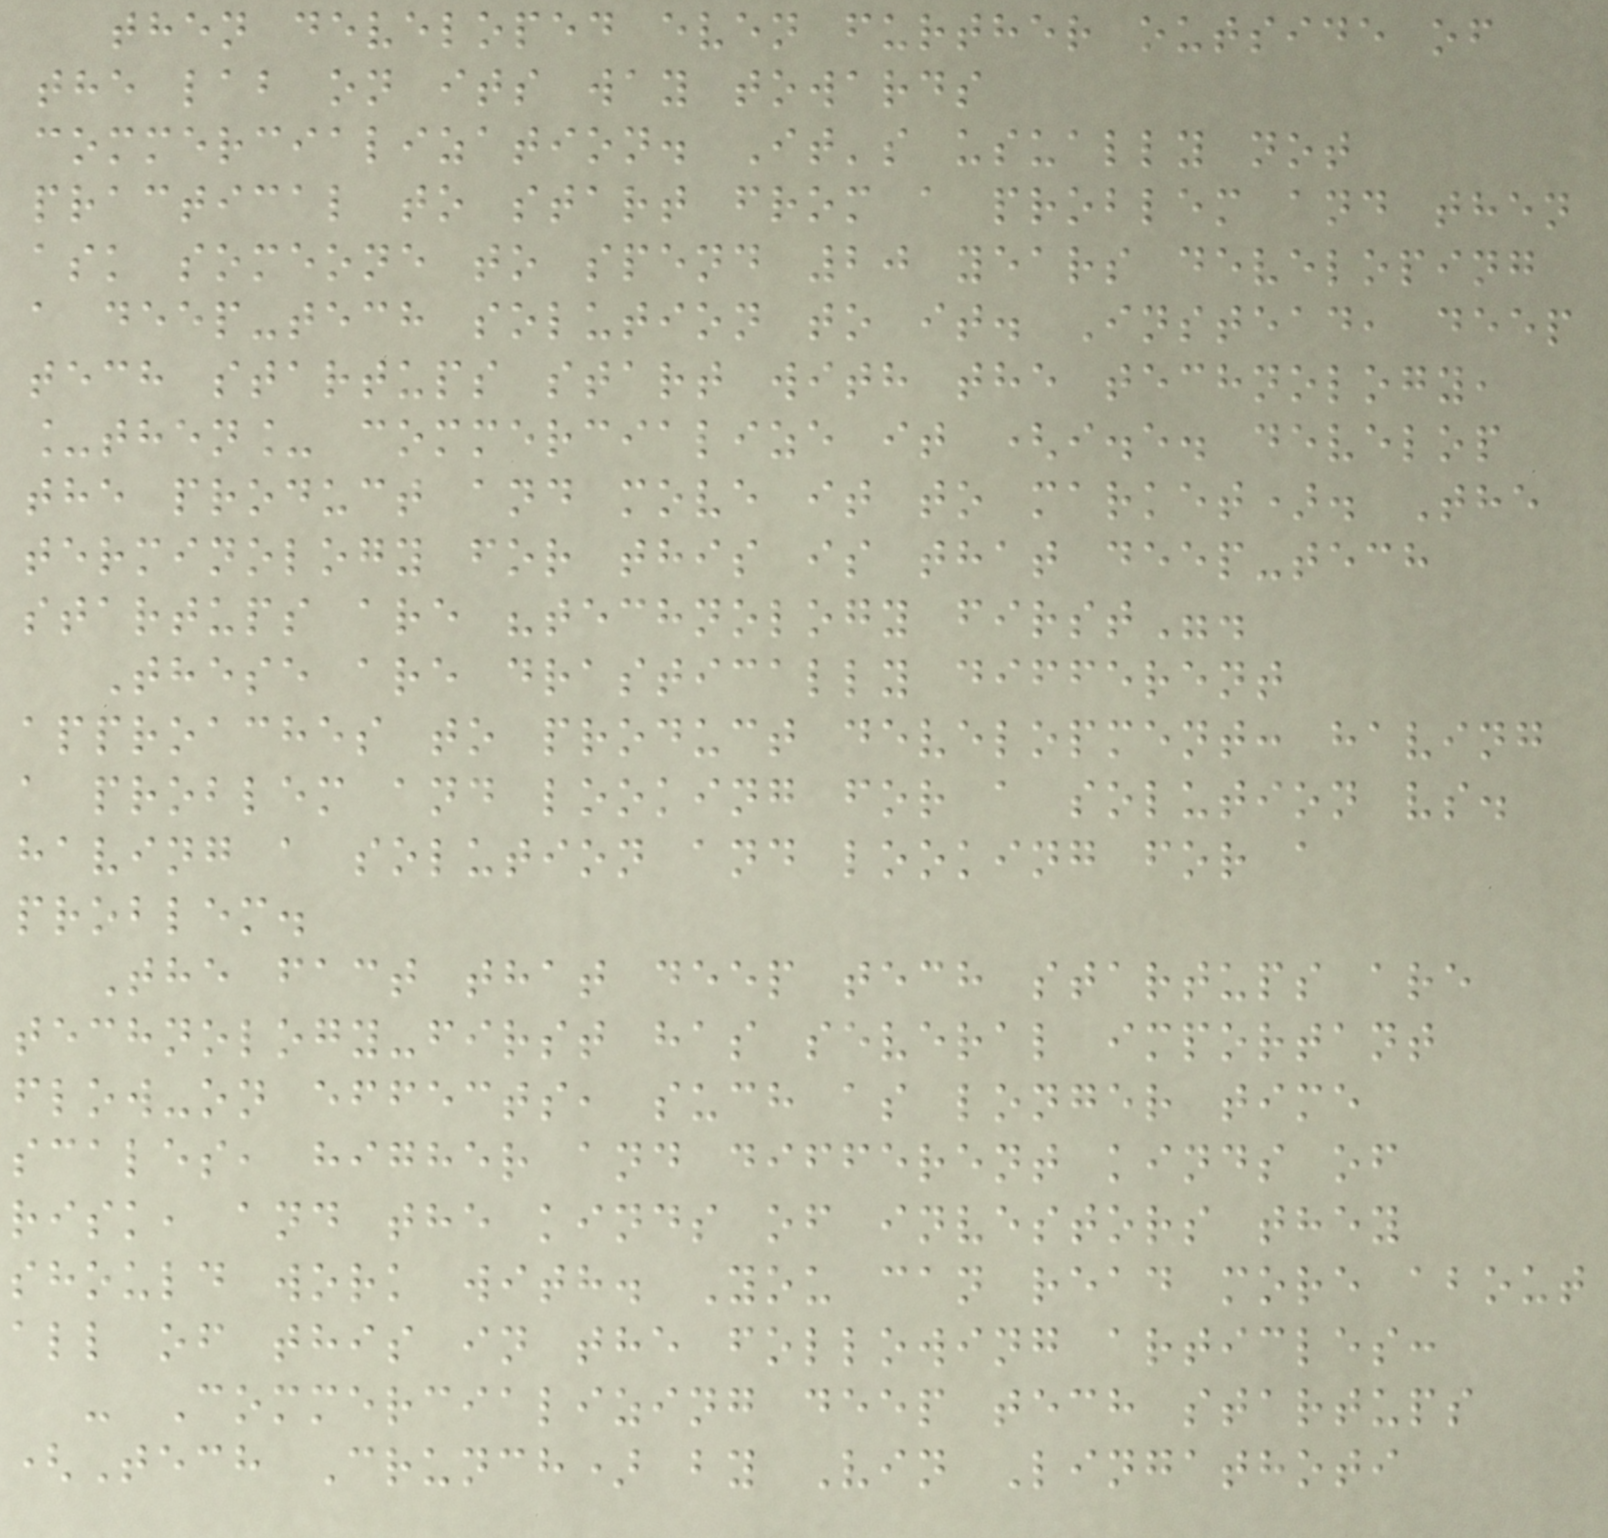then developed even further outside of
the lab on its way towards
commercialization. It's usually not
practical to start from a problem and then
ask someone to spend 20 years developing
a deep-tech solution to it. Instead, deep
tech startups start with the technology,
_then_ commercialize it (i.e. develop
the product and move it to market). The
terminology for this is that deep-tech
startups are "technology first".
These are drastically different
approaches to product development: having
a problem and looking for a solution vs.
having a solution and looking for a
problem.
The fact that deep tech startups are
technology-first has several important
flow-on effects, such as longer time
scales, higher and different kinds of
risk, and the kinds of investors they
should work with. You can read more about
all of this in the following articles:
- Commercializing deep tech startups
(Tech Crunch) by Vin Lingathoti
